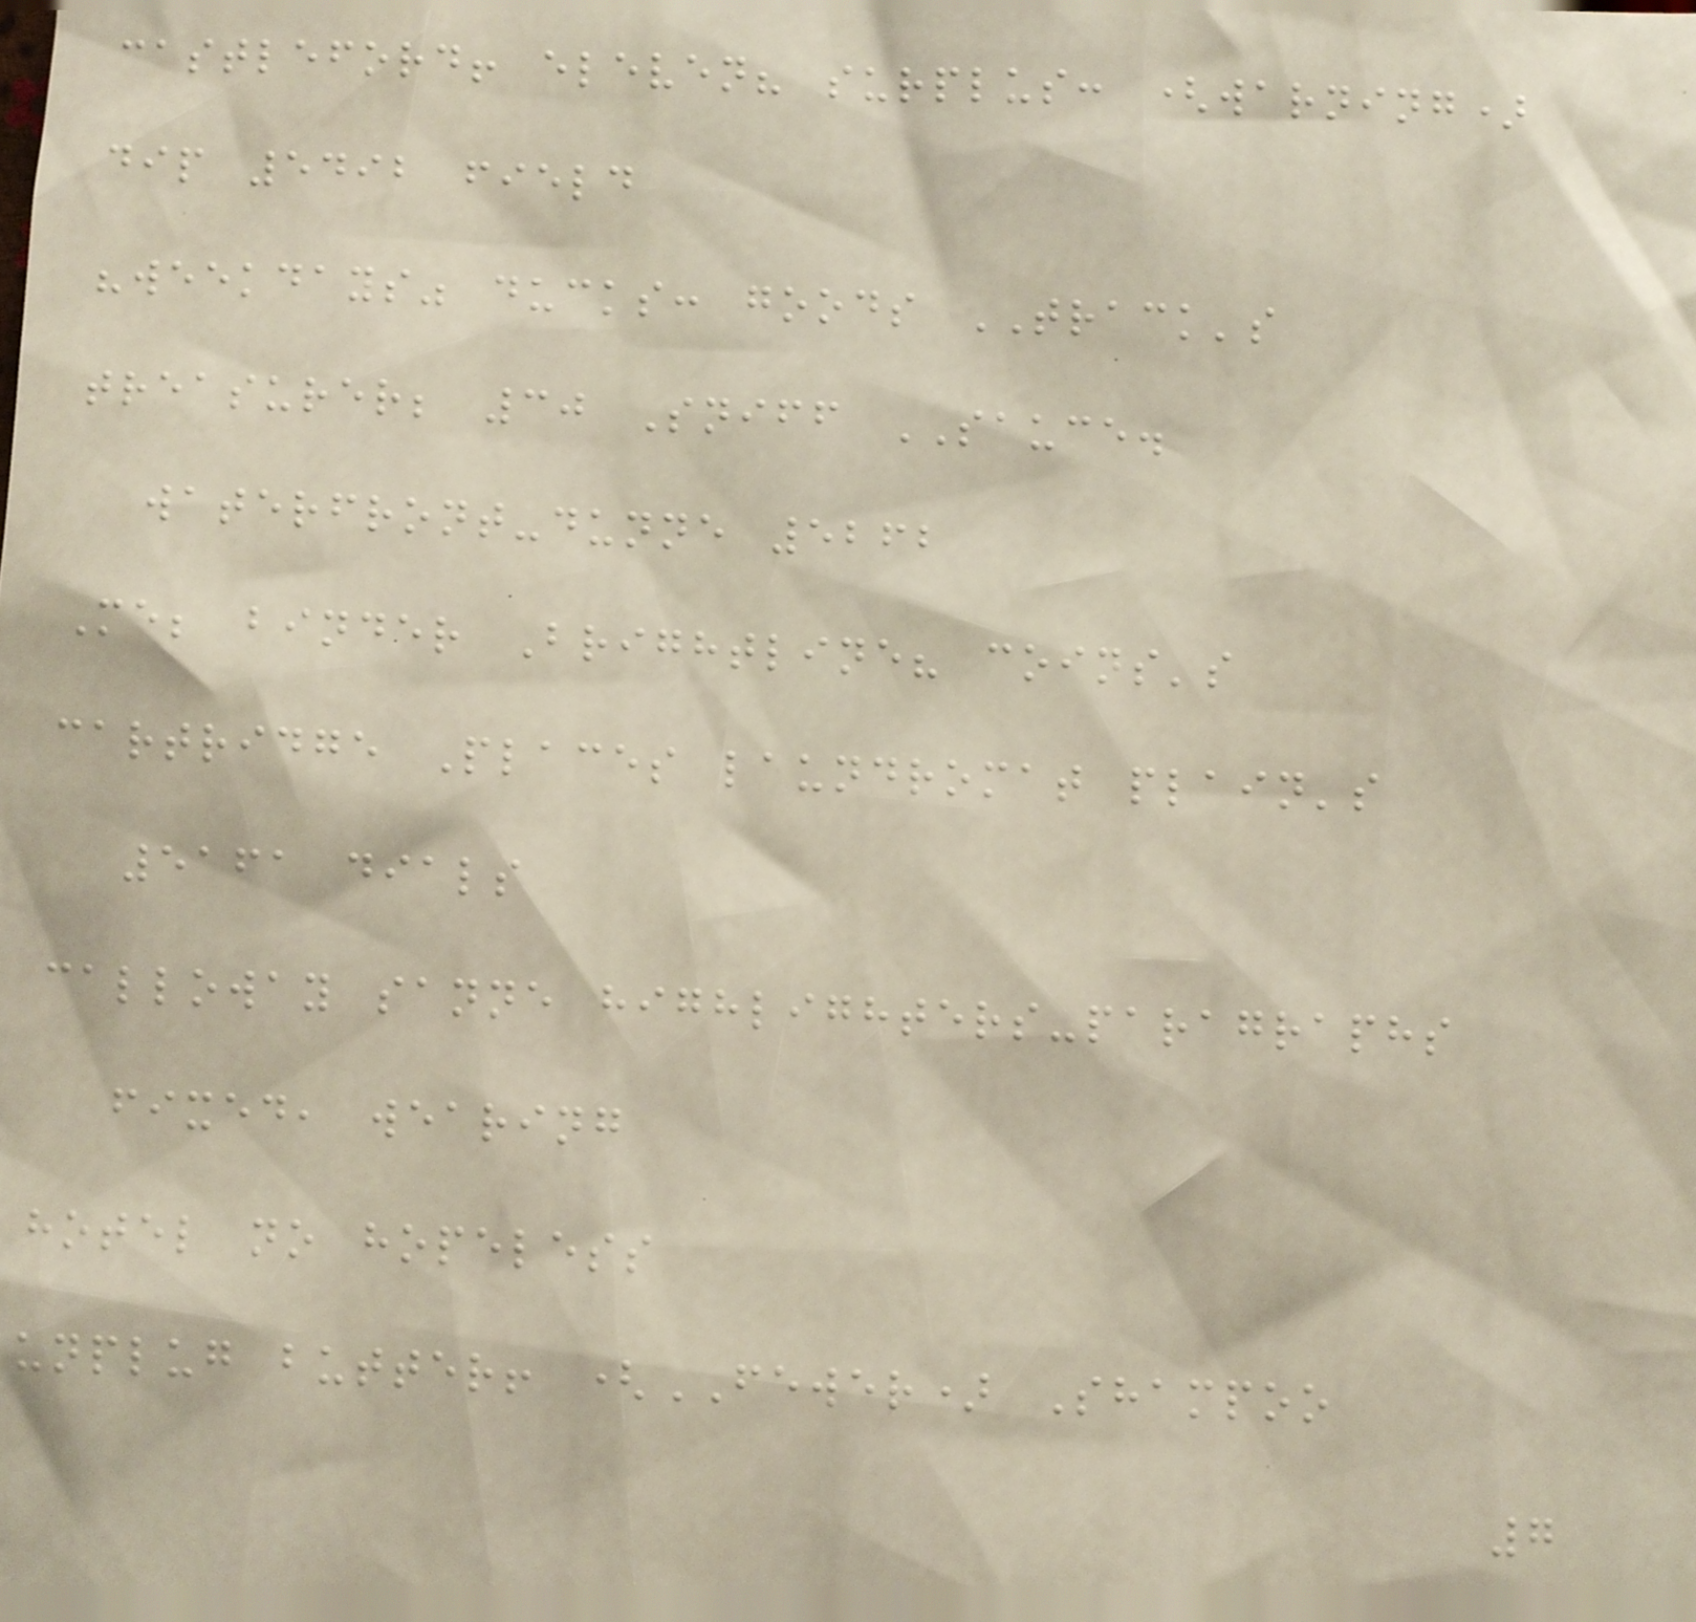castleford! eleven? surplus: (warning)
dip 5492 field
"weekdays" ducks: goods TRACK's
treasurer; 30 Sniff SAUCE.
waterfront-dunne 5262
Me; binder Brightline? coins's
cartridge Places laundromat plain's
5161 dials
calloway sanne highlighters-paragraphs
fixed, wearing
hotel no hopeless
unplug butter! (FEWER) Shampoo
7
